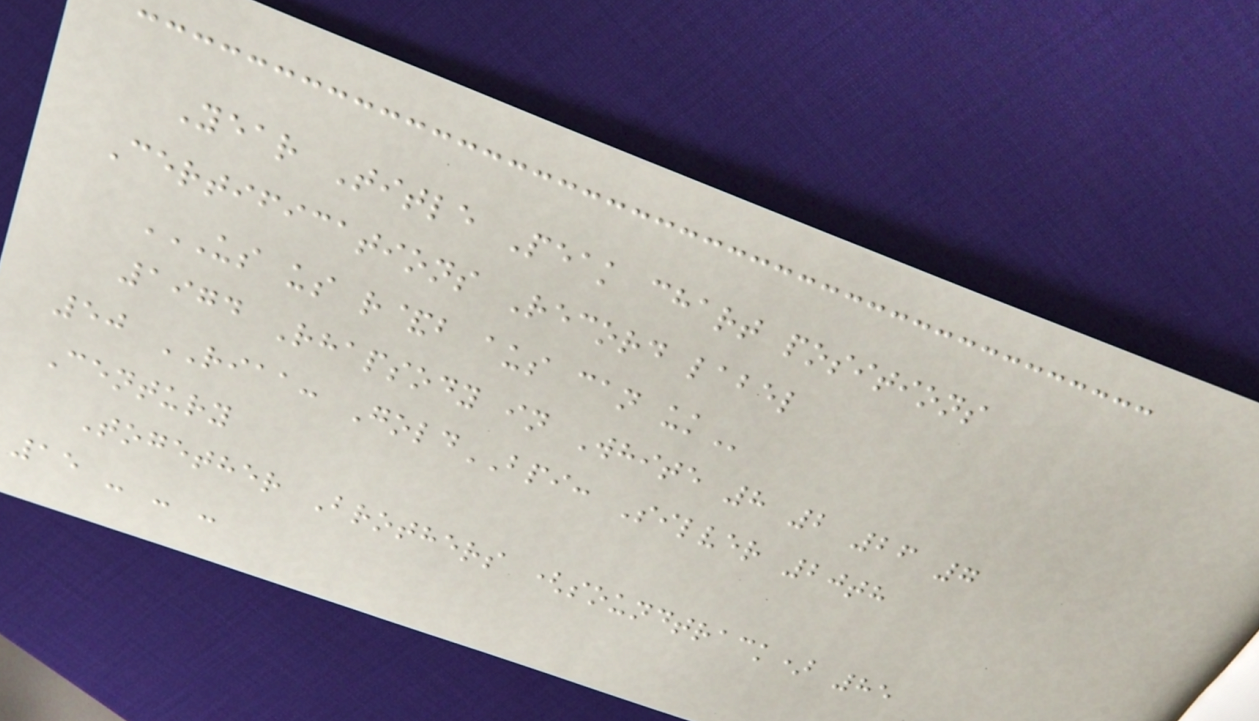Year Title Peak chart positions
Certifications Record label
US US R&B AUS CAN UK
1974 Rhapsody in White 8 2 26 7
50 RIAA: GoldBPI: Silver 20th
Century
Together Brothers (soundtrack) 85
15 - - -
